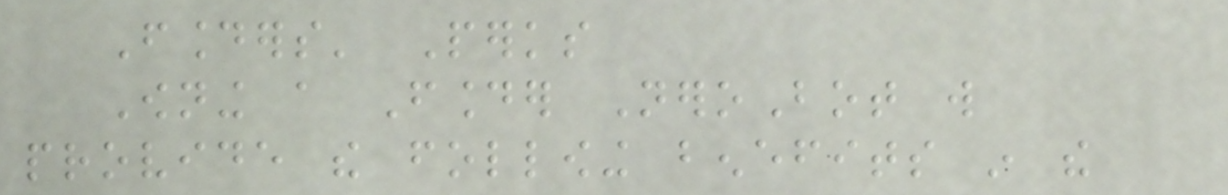Founders' Perks
Owning a Founder NeroBot will
provide the following benefits in the
